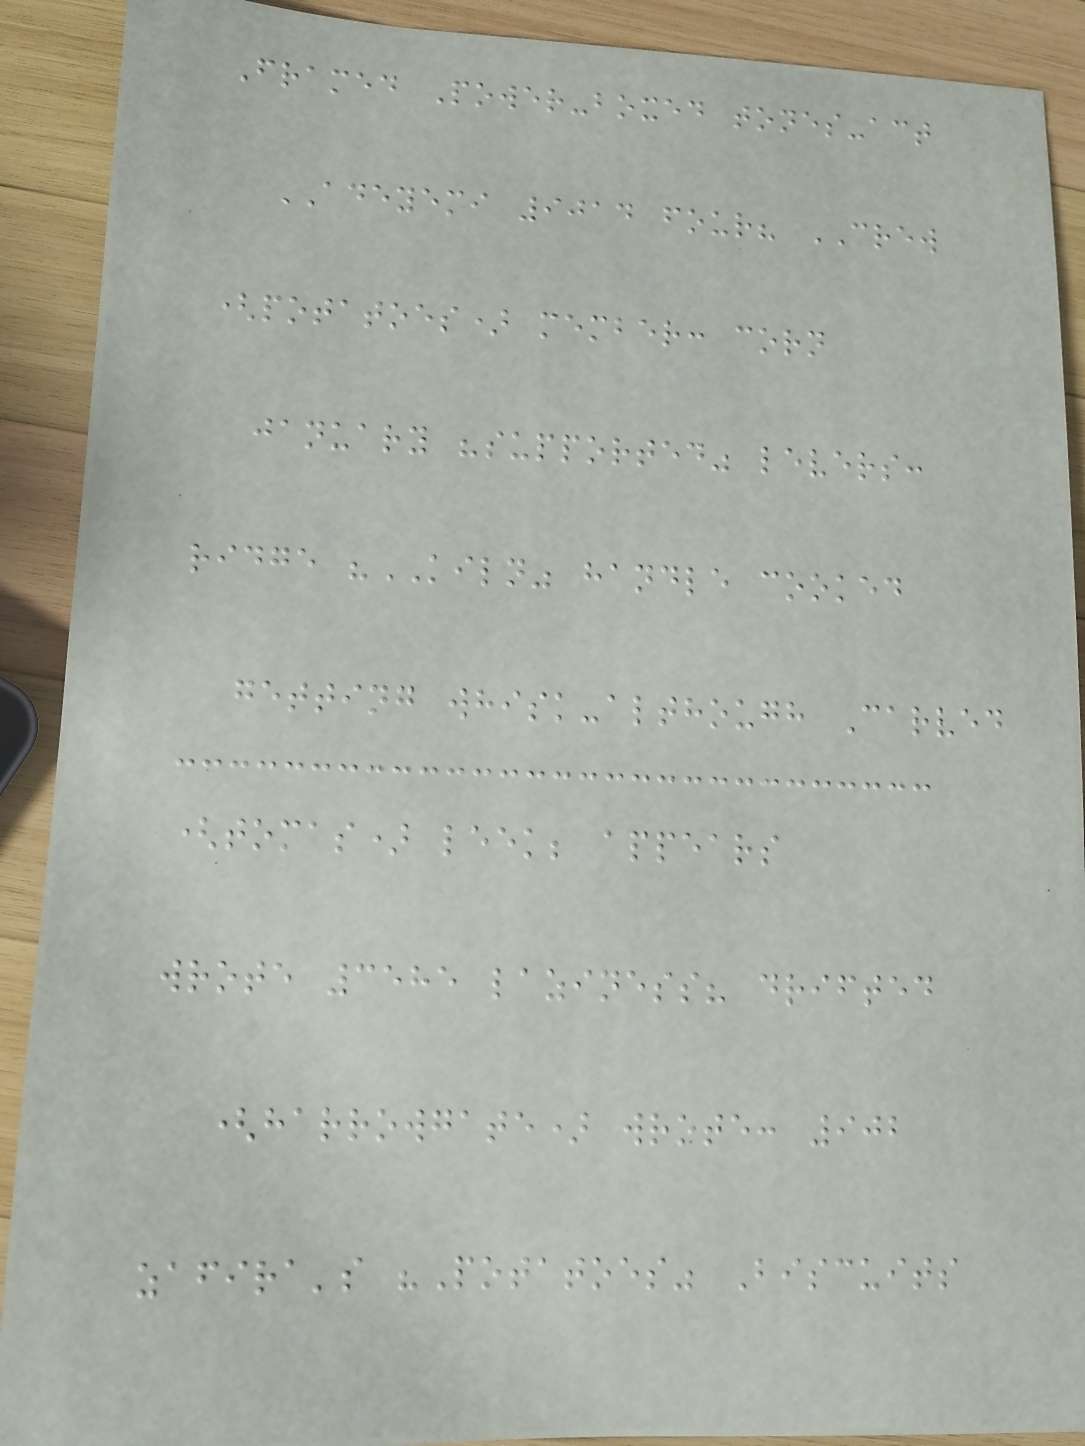Framed Power-boxed tones-act
ADEYEMI 9014 four? CREW
(potatoes) member: corn
january "supported" levers:
ridge "KILN" handle cooked
getting whisk-although Carved
(tomas) leek; appears
wrote 3585 laziness? drifted
(harrowgate) wrote: 902
zafira's "Potatoes" Biscuits
